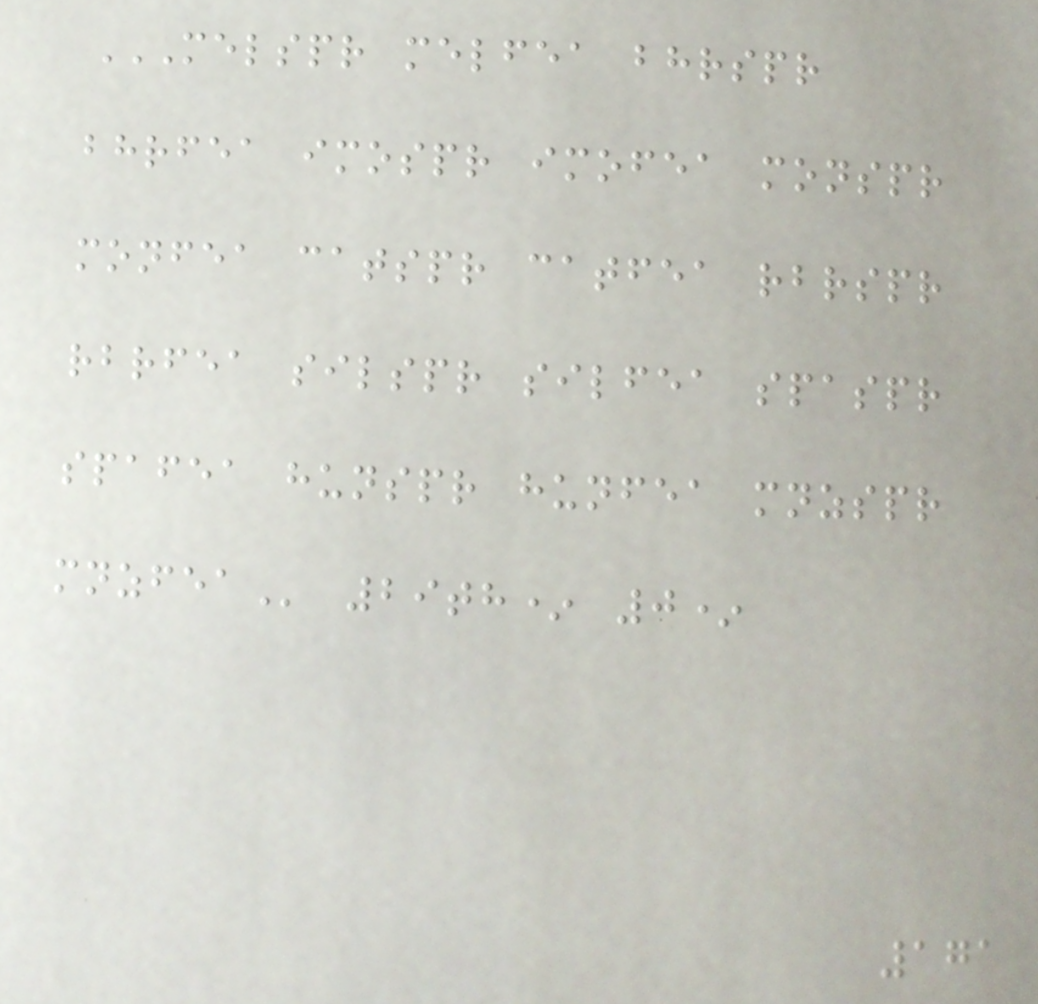MELSPR MELFEA BHRSPR
BHRFEA IMOSPR IMOFEA MONSPR
MONFEA CATSPR CATFEA RBRSPR
RBRFEA SILSPR SILFEA SPASPR
SPAFEA HUNSPR HUNFEA MNZSPR
MNZFEA 29th* 0*
171
